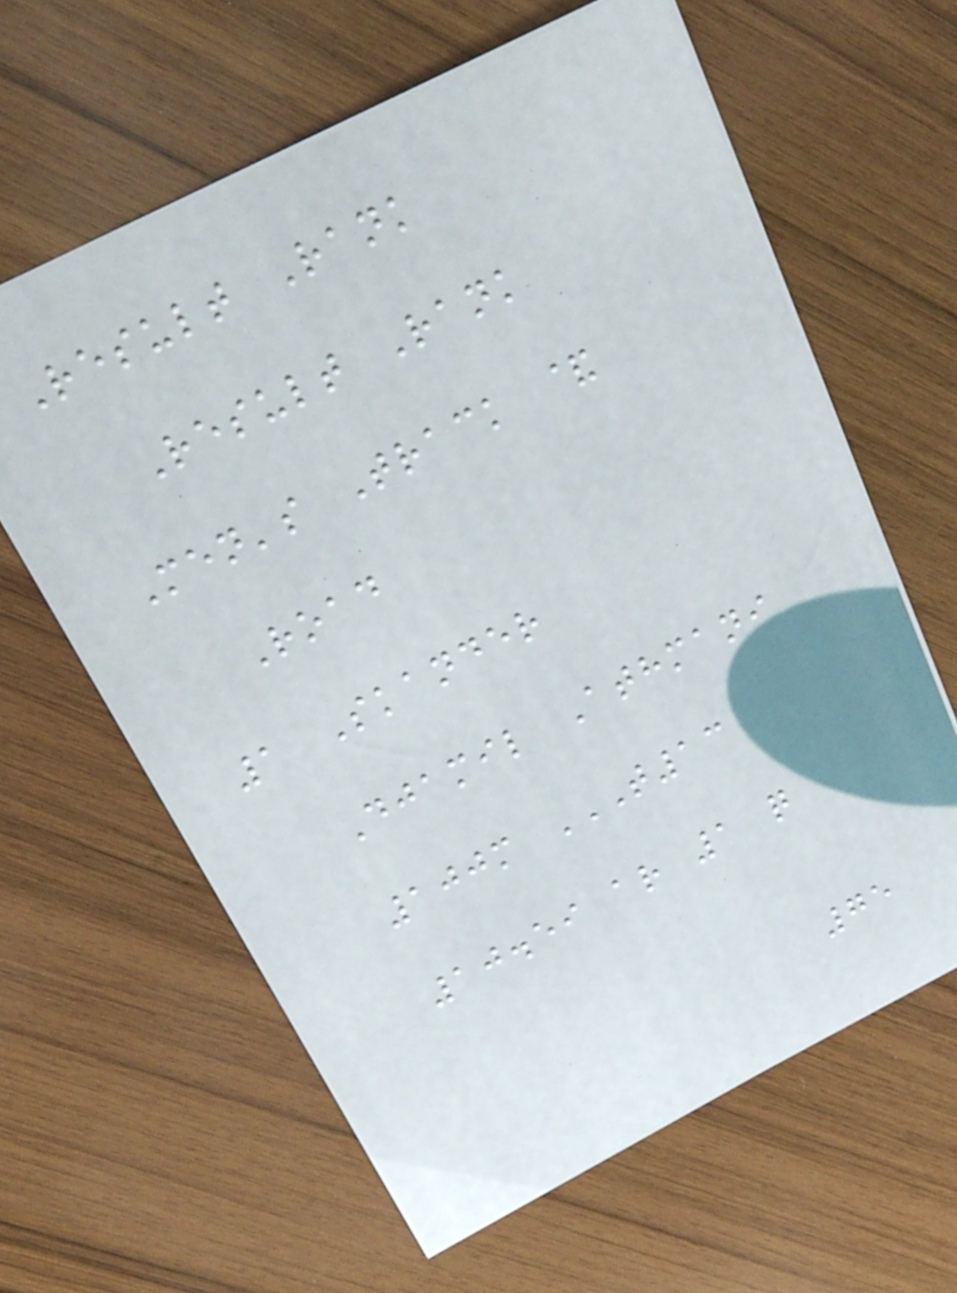Result Rank
Result Rank
Men's Track &
Road
1 Skander
Djamil Athmani
100m T13
10.59 AR 1 Q
75
